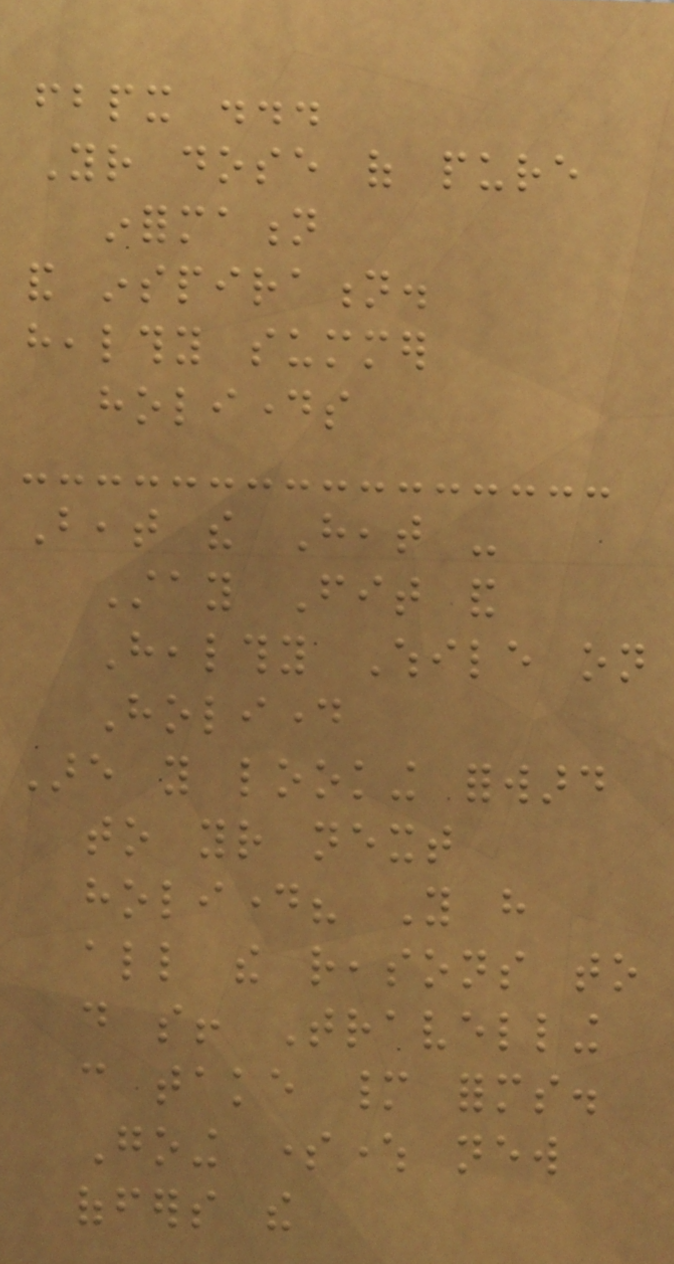fbpx ...
Your dose of pure
information
and inspiration.
healthy summer
holidays
Beat the Heat -
Stay Fit and
Healthy While on
Holiday
Are you looking forward
to your next
holiday? You have
all the reasons to
do so! Travelling
can take many forms.
Going somewhere new
offers the
